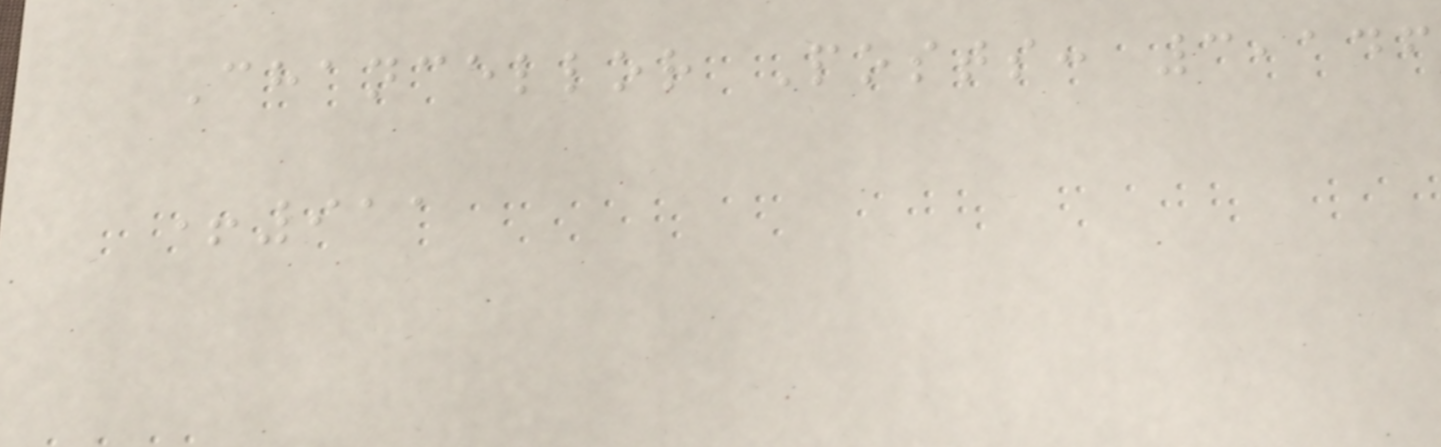Chancellor Posts: 3,146
+911
